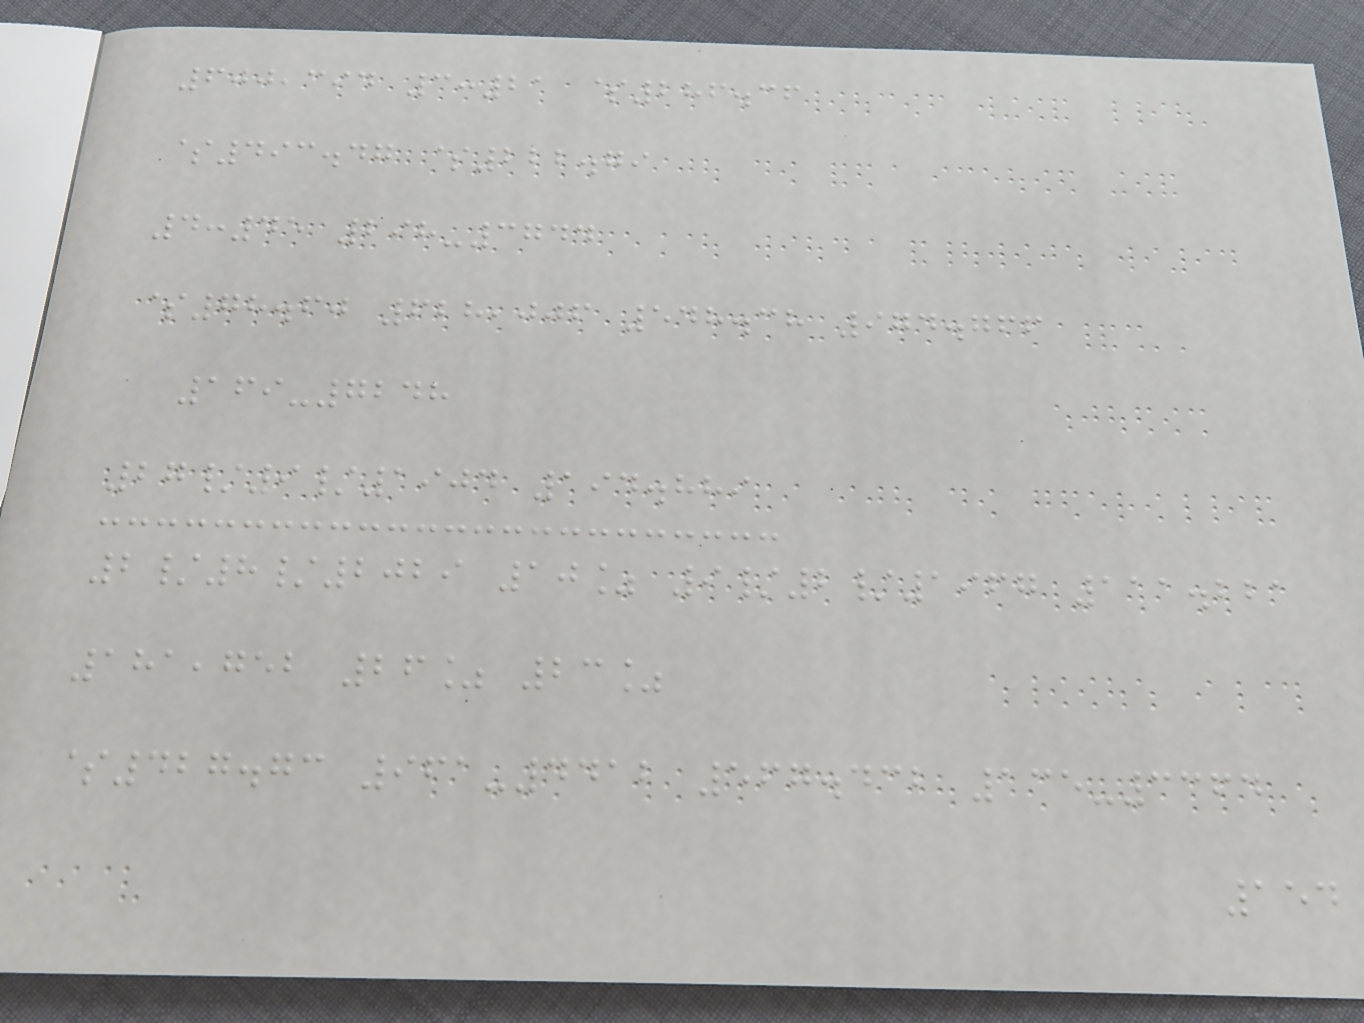600,394 3:21 $286.36
$493.47 $222.79
4:45 298-3744
$78.60 628,006 548.38 974.766
169-7248
27/9/1904 194.889
2/8/2029 10% 9/2/1967 111.221
181,752 26% 23%
$427.73 961-4412 567.432 135-3364
154
